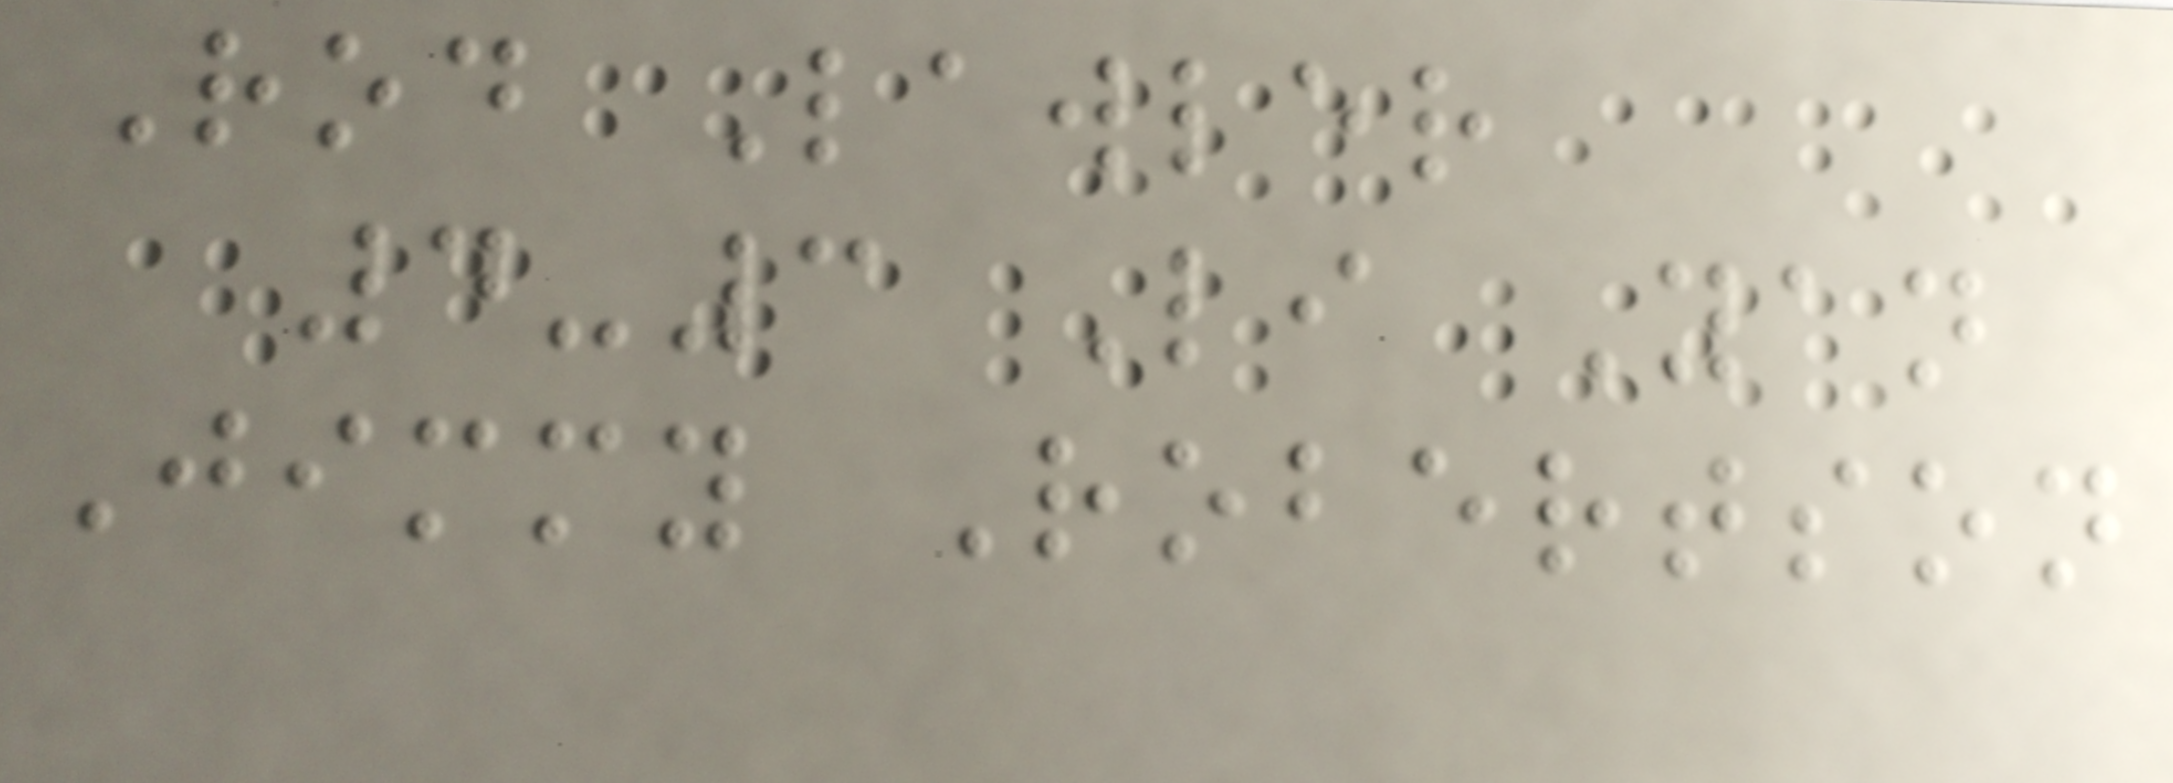Rod Lawler
4-3 Li Yan
Jimmy Robertson
